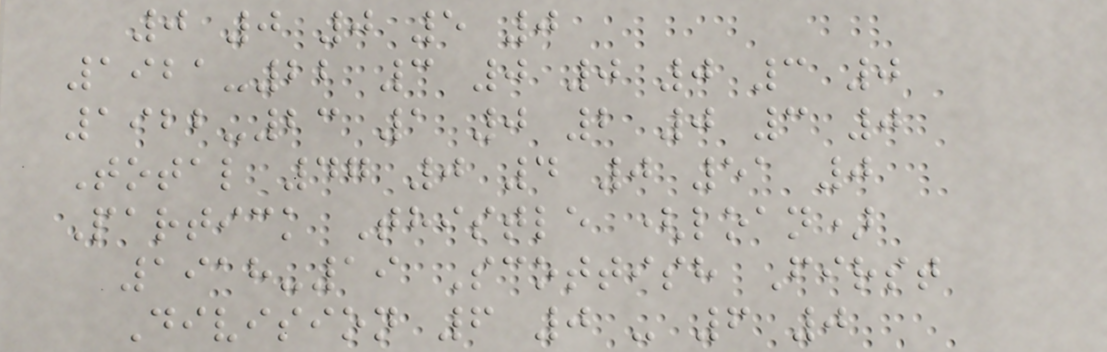0 0 0 5 0
1921-22 3 0 0 0 3 0
1922-23 1 0 2 0 3 0
Total 47 0 4 0 51 0
Partick Thistle (loan)
1918-19 Scottish First
Division 6 0 - 6 0
